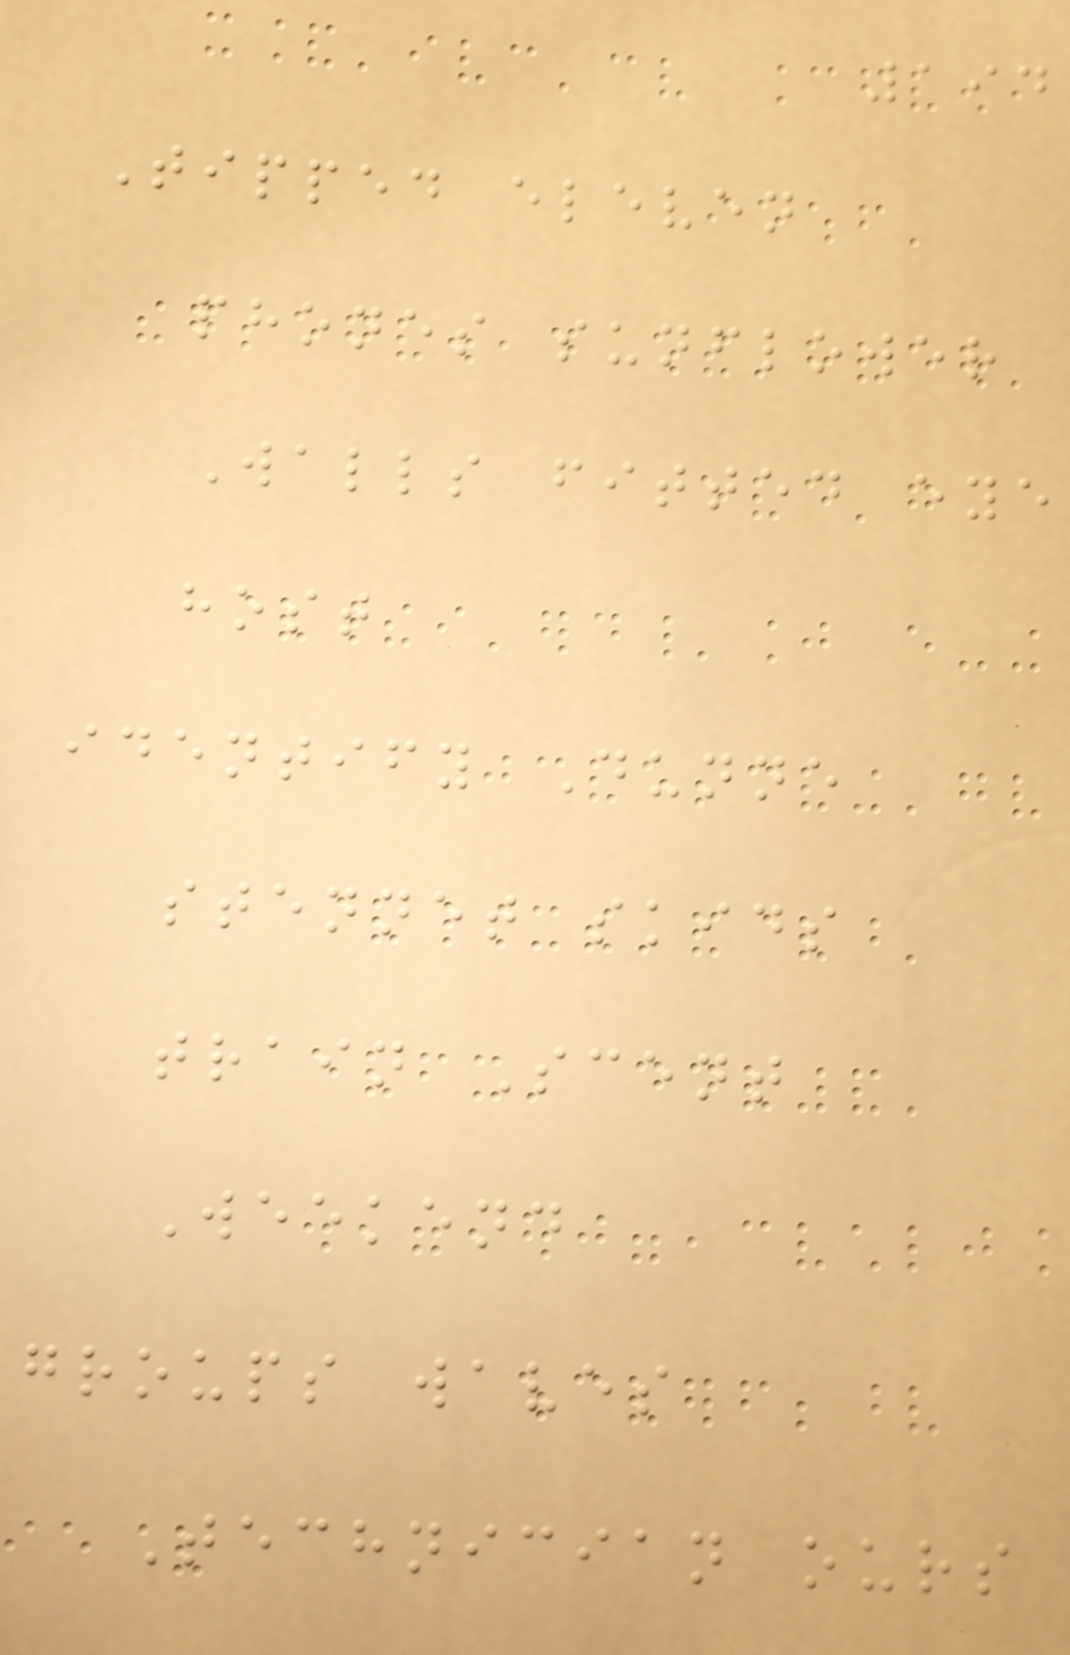194
Tipped eleven
phones sunflower
Walls fitted eye
host
identify Dunne
stennet skids
train Scent
Weekend
groups waves
Technician ours
